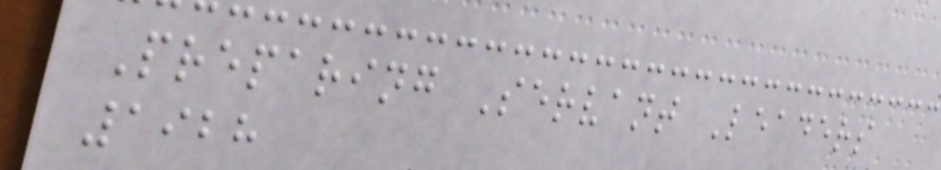Preparing Servant Leaders
1928
